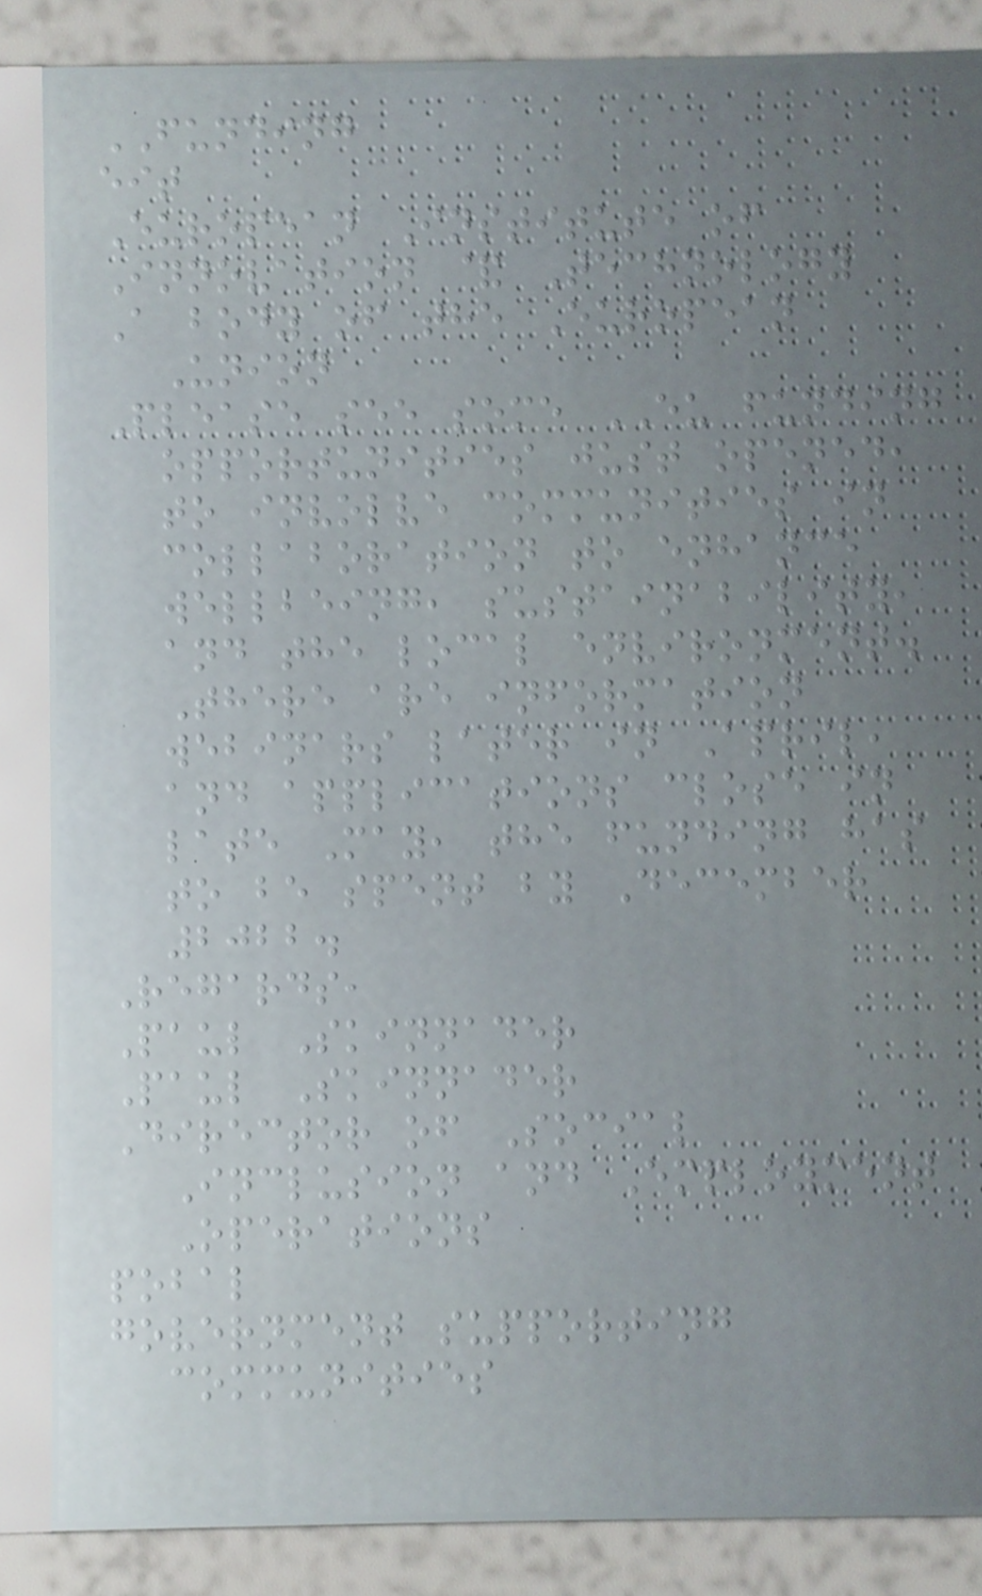FUNDING
eit
European Institute of
Innovation & Technology
A body of the European
Union
Please see some EU funding
opportunities just opened,
to involve communities in
collaboration to enhance
wellbeing, sustainability,
and the local environment.
There are information
webinars later in April,
and applications close in
late May, the funding has
to be spent by December
2022.
Regards,
Paul Skinnader
Paul Skinnader
Director of Social
Inclusion and Employment
Operations
pobal
government supporting
communities
